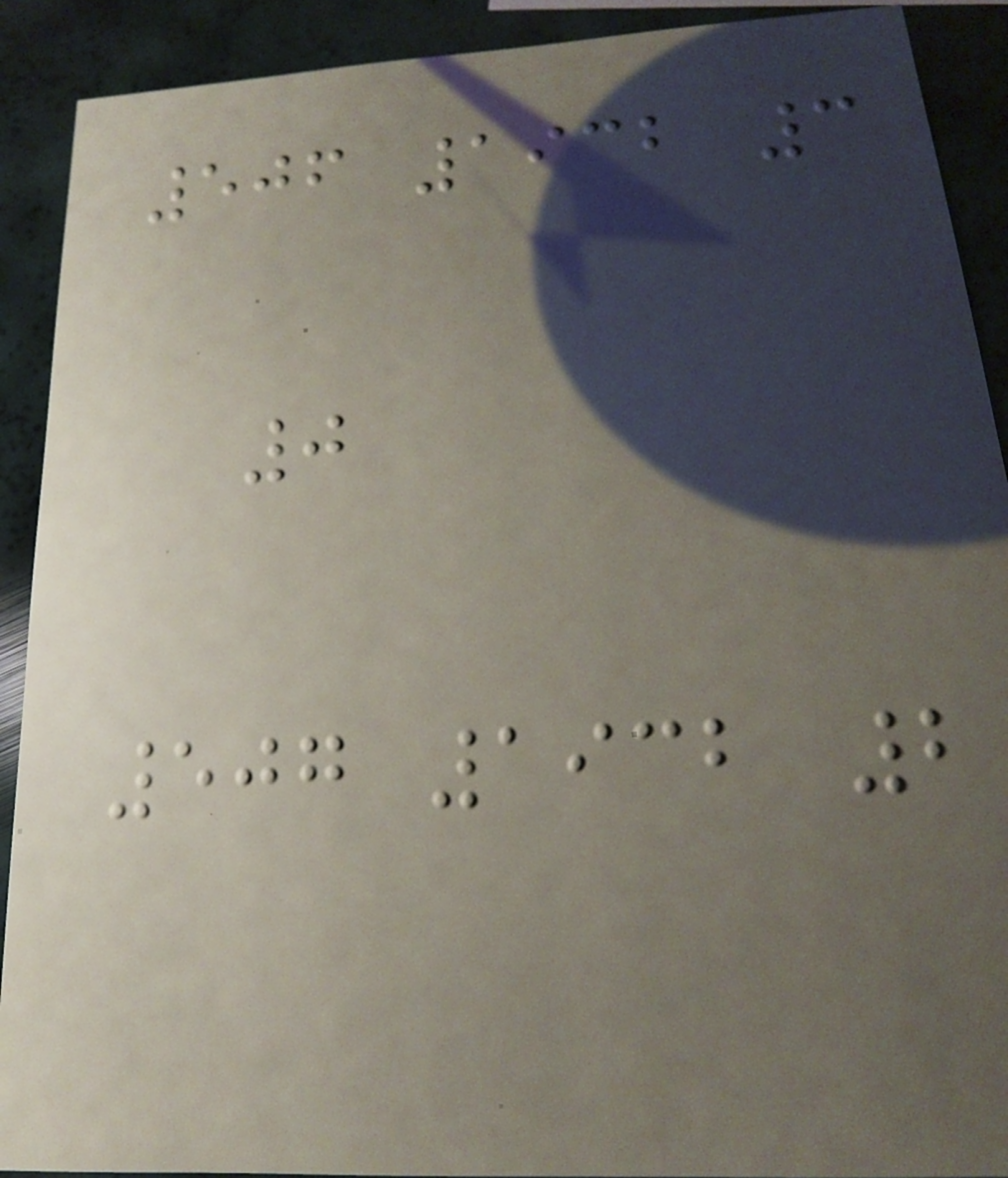506 1932 3
0
507 1932 2
